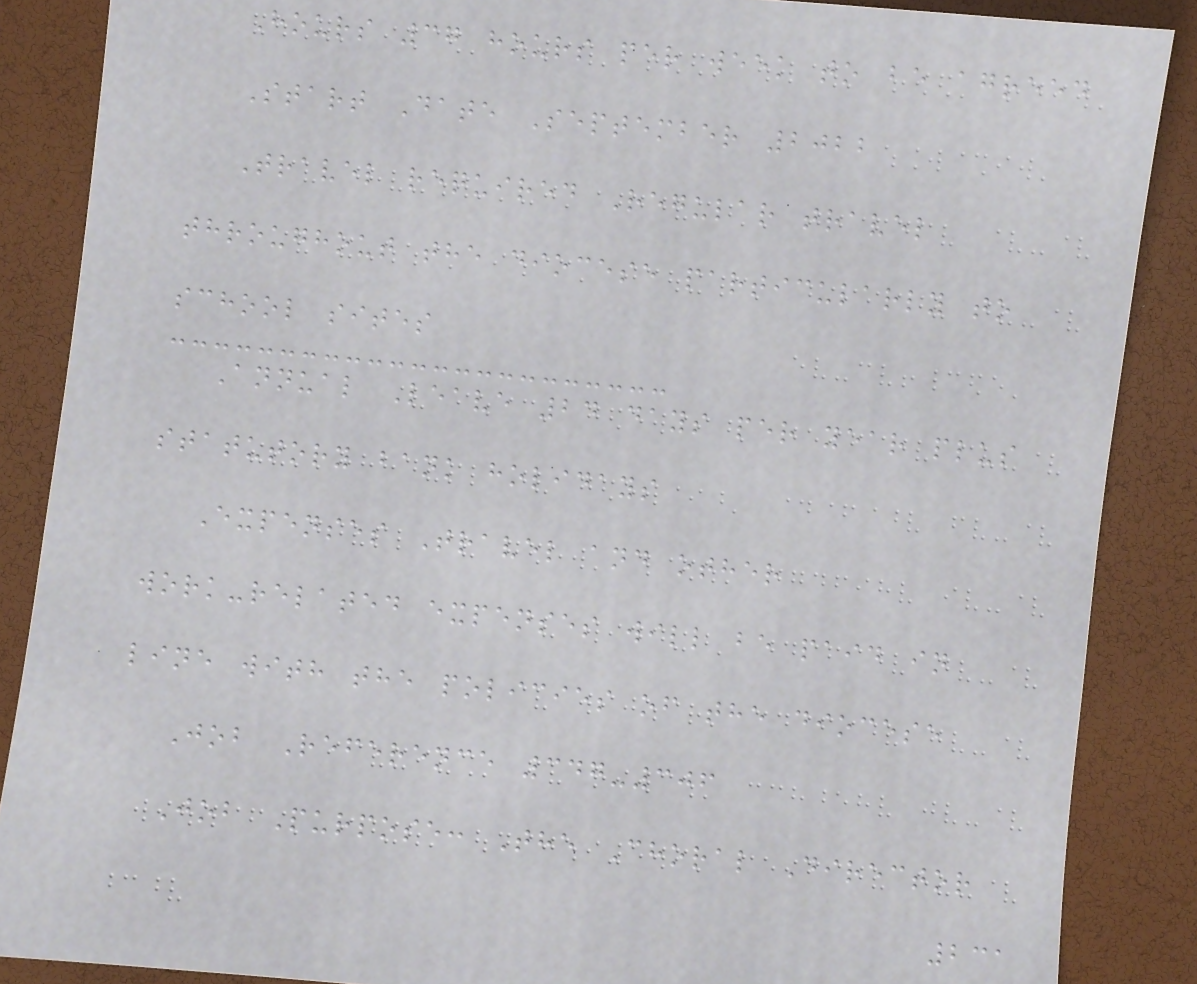Hours 37 hours per week to be agreed
Start Date September 2022
Travel required Regular travel
throughout the diocese particularly to
school sites
Annual Leave 24 days per year plus
statutory bank holidays
Expenses Travel and other
work-related expenses will be paid in
line with the policies of the diocese
Job Reference 347-306
Job Purpose: The Choral Director
231
